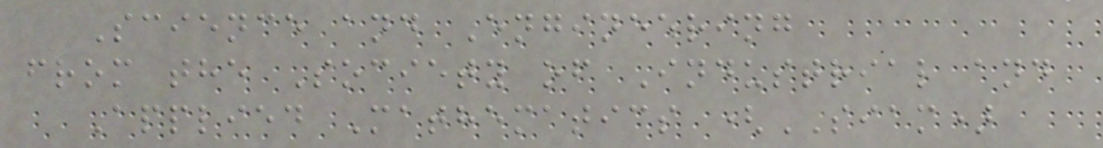Science and Engineering
from the Society of Industrial and
Applied Mathematics (SIAM)
